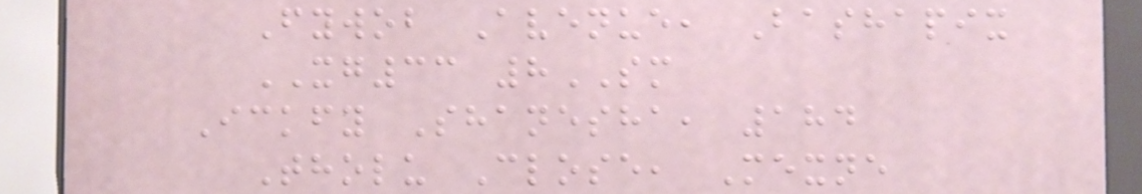Fywob Avenue, Bashapix
XG33 8SM
Ickfy Shanesha, 184
Tholu Close, Mexne
